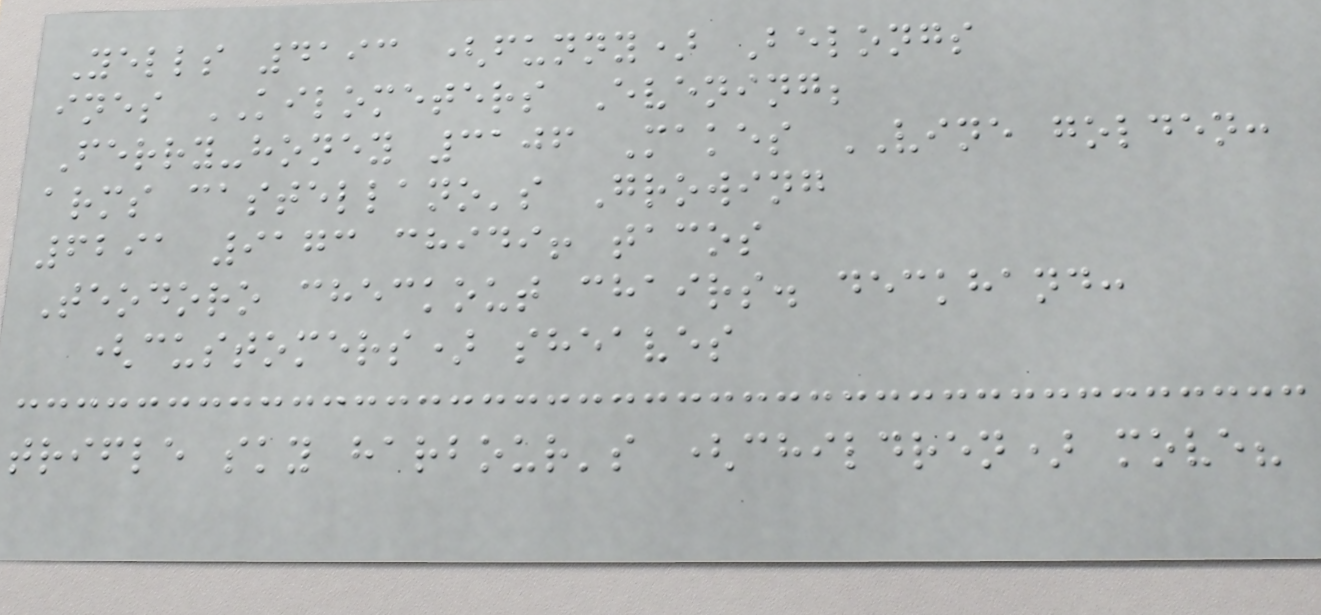Yells 4193 (funny) Belongs
ines KILOMETERS Evening;
Ferry-honey 3106 Makes VINE golden:
arms castellano's Growing
6291 9173 chidi! tacos
Teodoro checkout chairs. deckhand:
(customers) sheaves
trifle sky harbour's (children) move?
